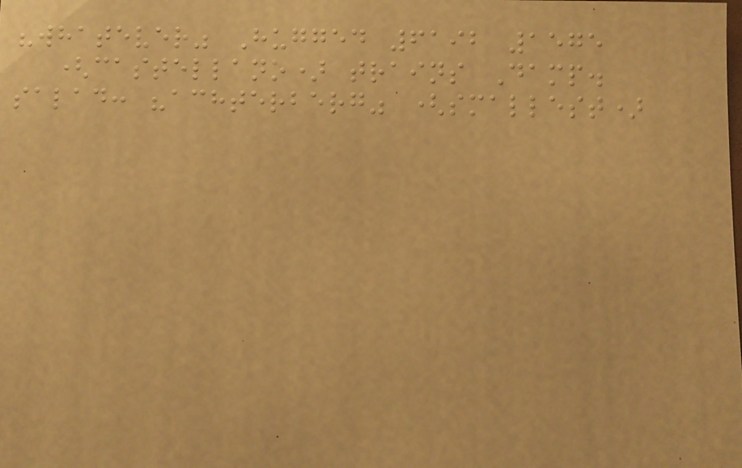"whatever" Hugged 6192 1575
(castellano) trains Damp.
salad: "achterberg" (smallest)
